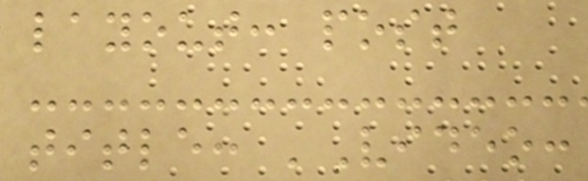layout: post
title: 'Video:
